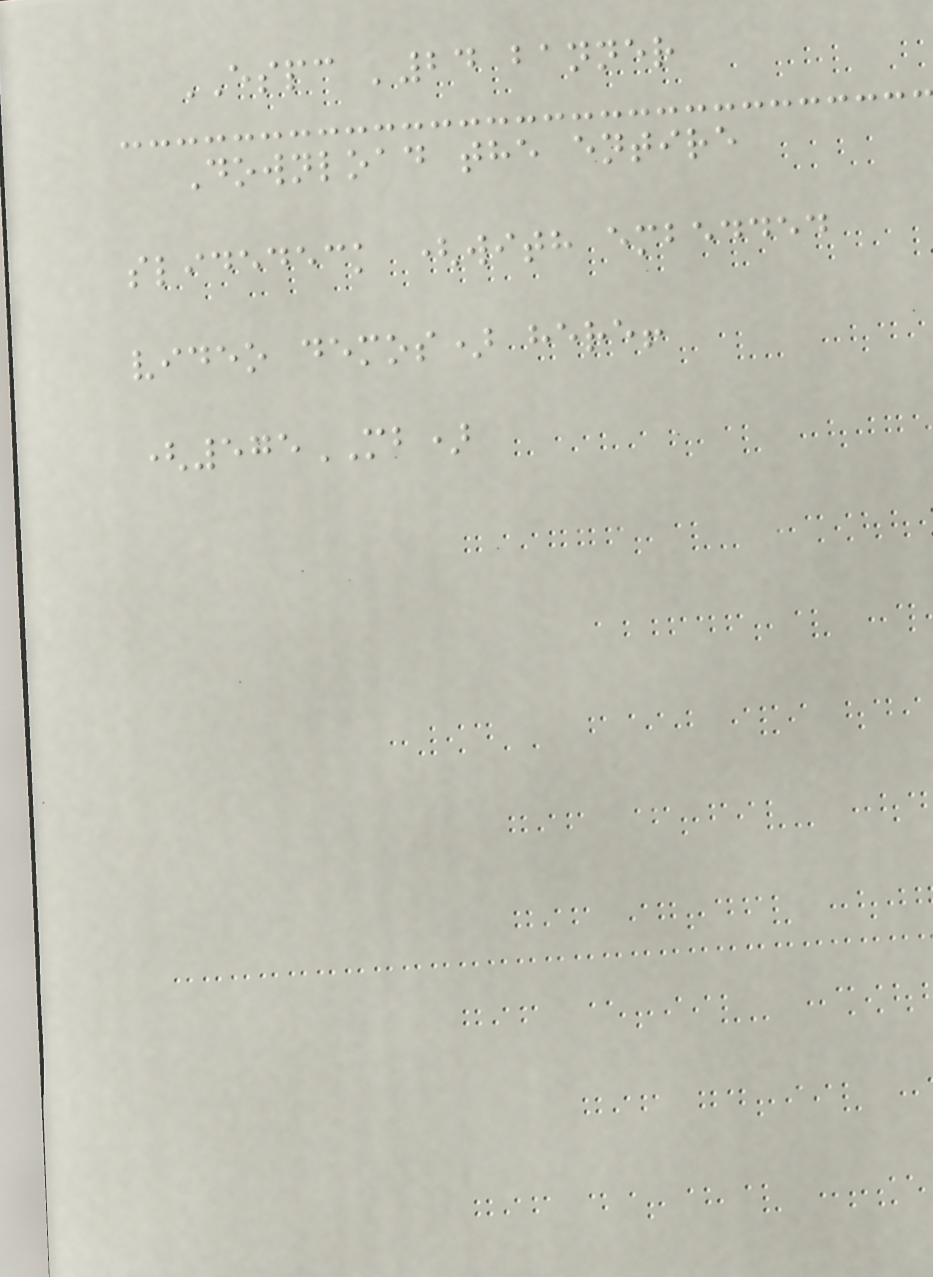ESPC '24 banner
Download the entire
slidedeck (with embedded
video demos) here!
(575MB)
